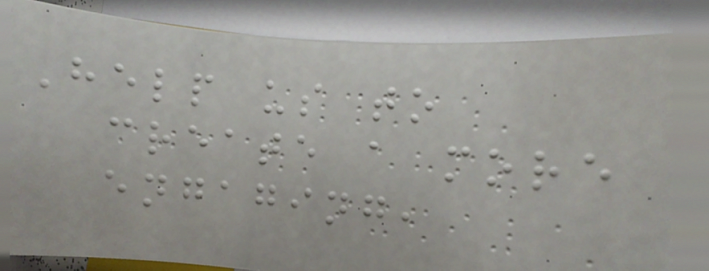Help us to
create a more
engaging,
